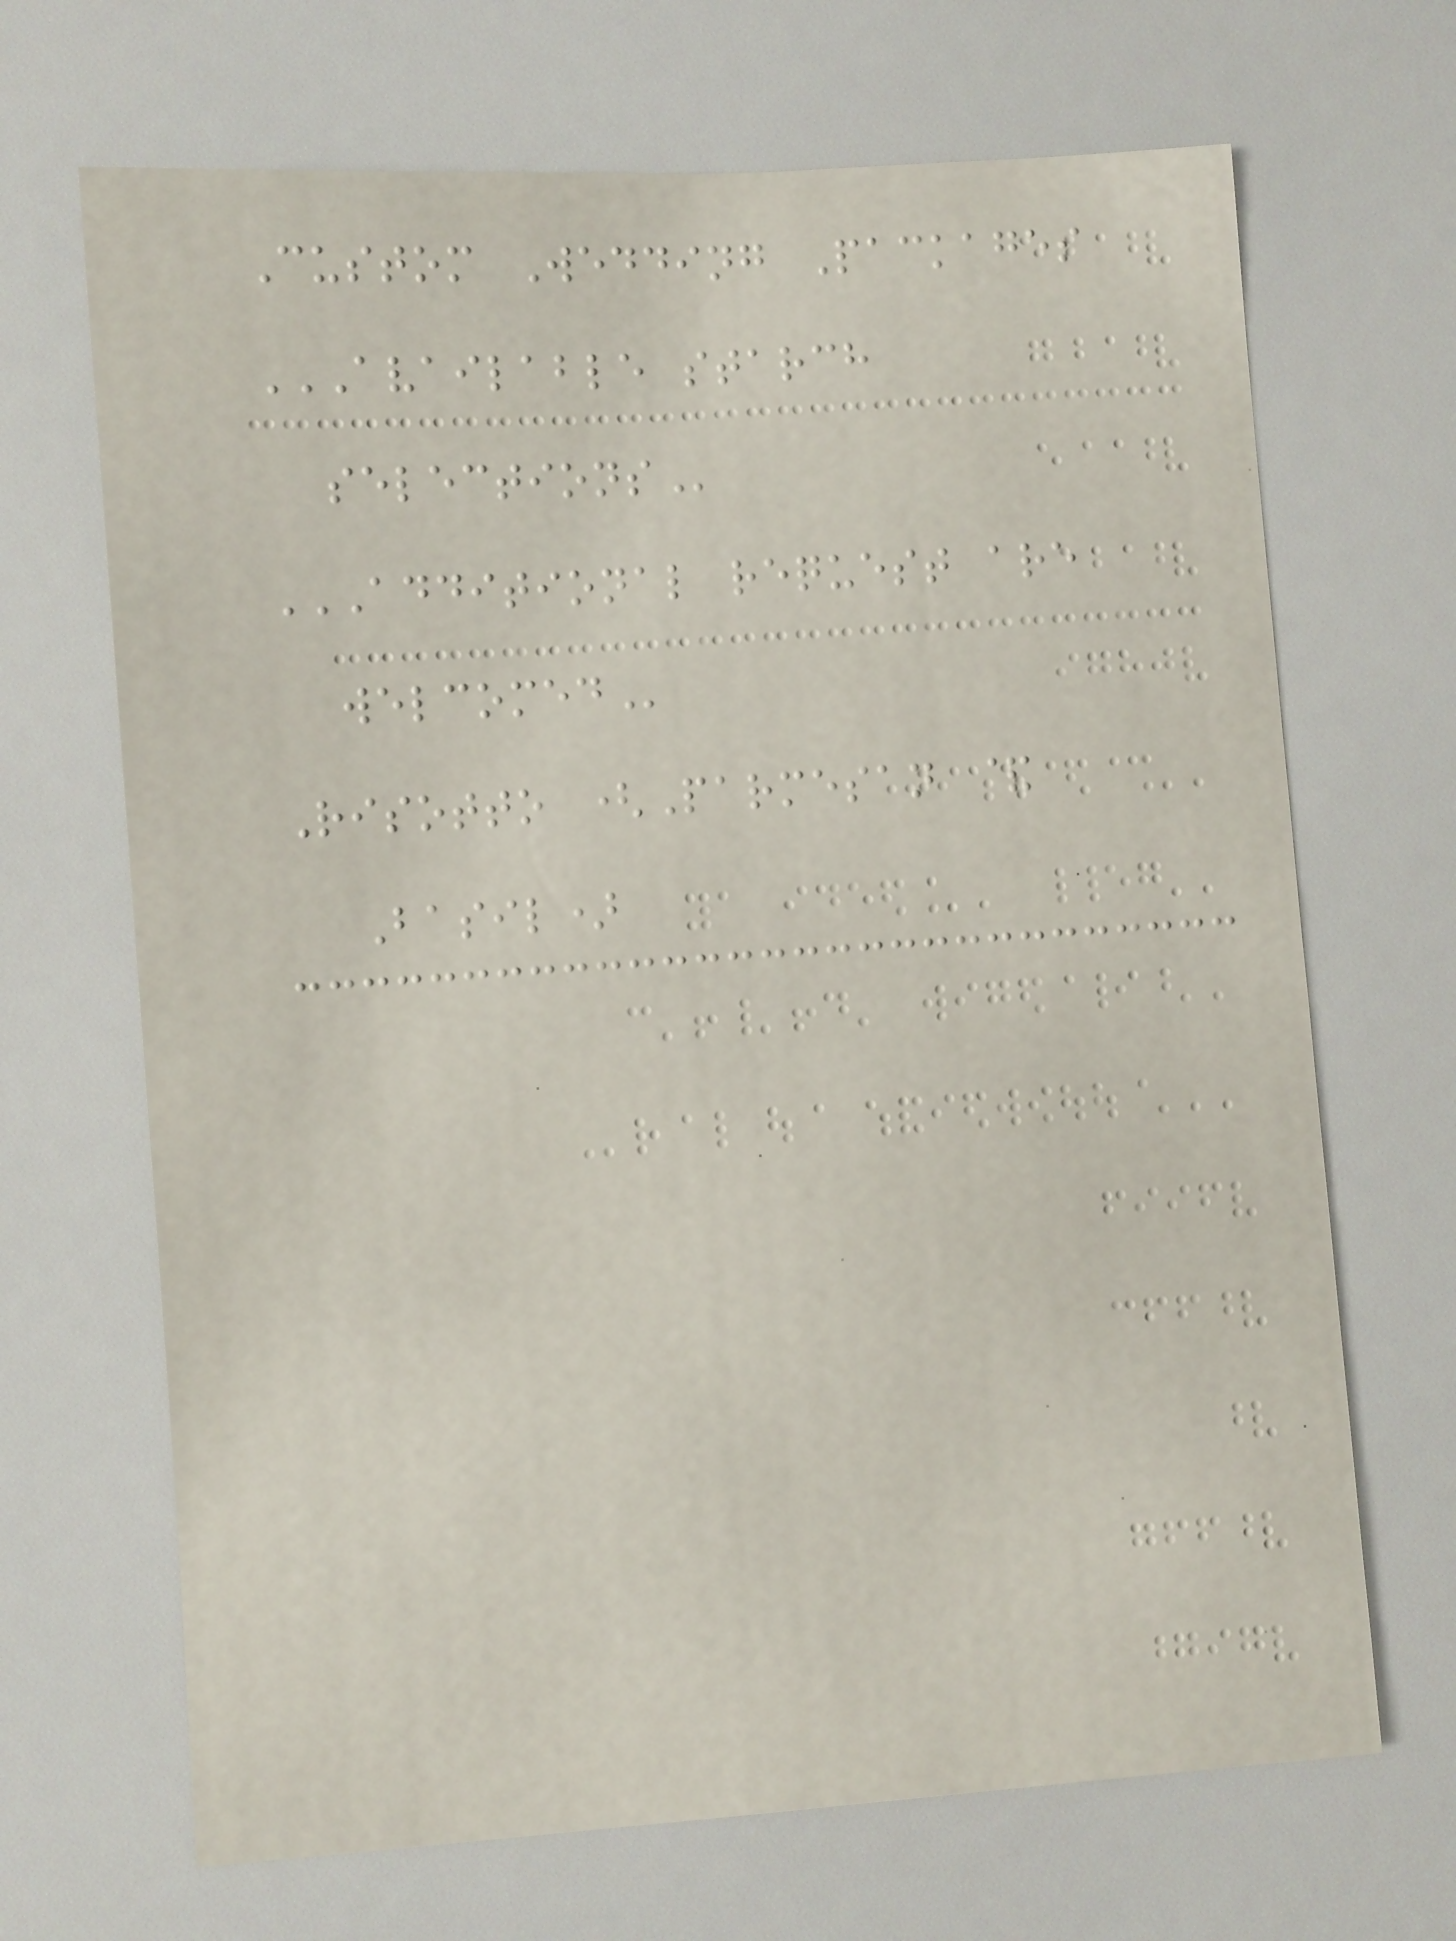Custom Wedding Packages
AVAILABLE STARCH
SELECTIONS
ADDITIONAL REQUEST ARE
WELCOMED
Risotto (Parmesan &
Basil)
